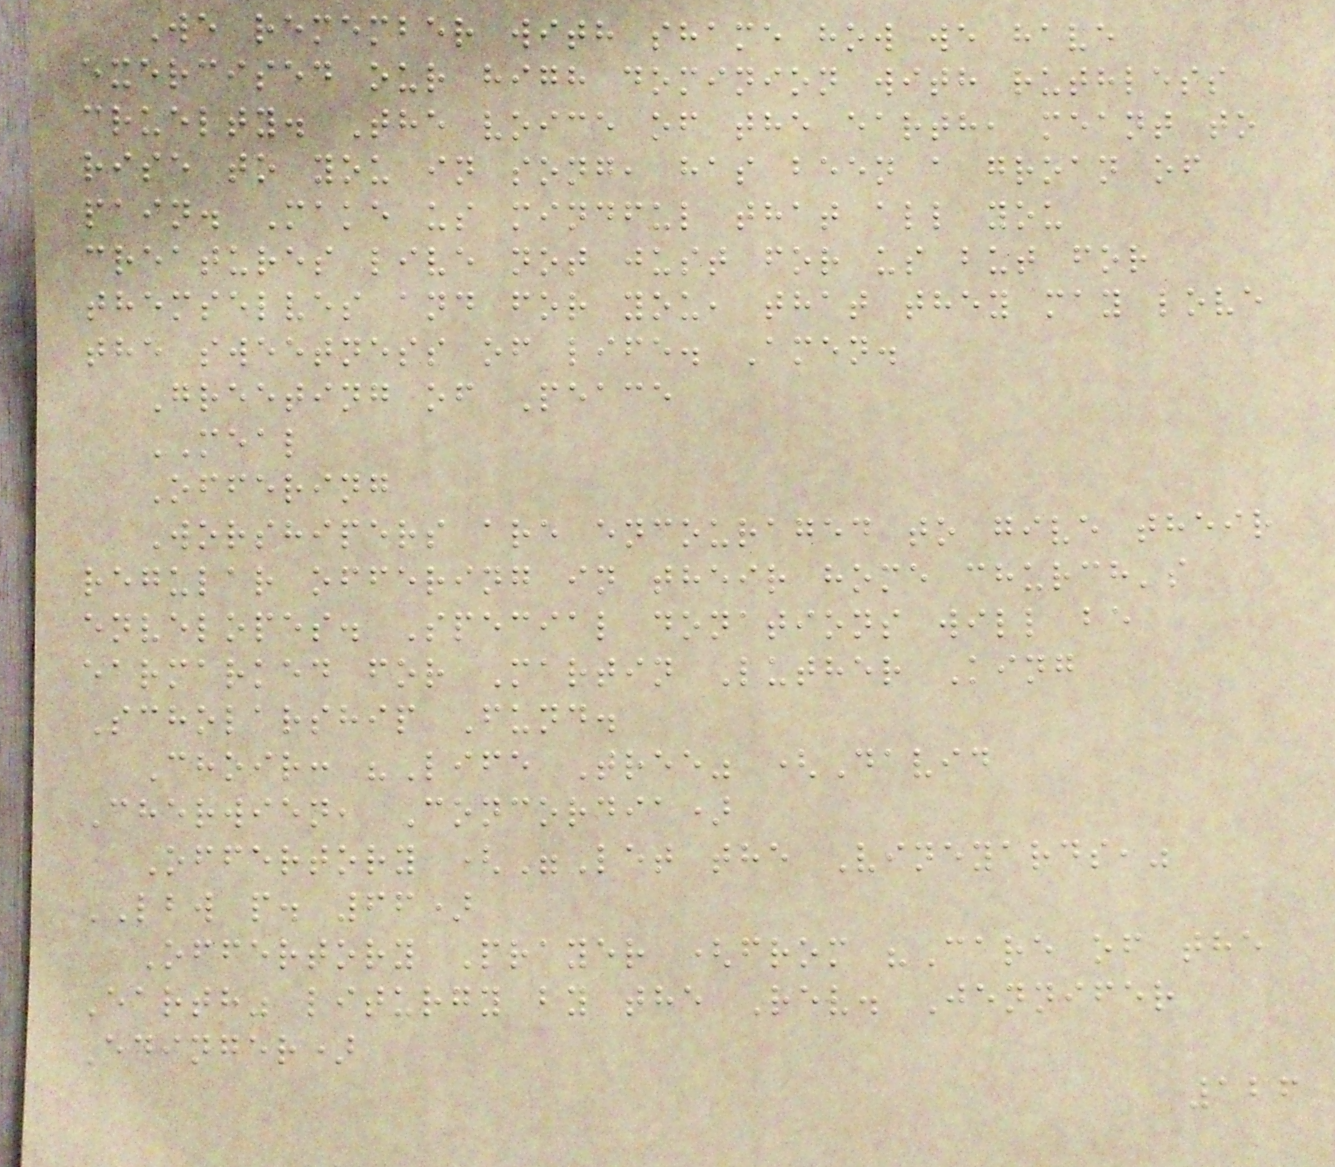We remember with shame how we have
exercised our high dominion with ruthless
cruelty. The voice of the earth, meant to
rise to you in song, has been a groan of
pain. Make us mindful that all you
creatures live not just for us but for
themselves and for you, that they may love
the sweetness of life. Amen.
Greeting of Peace
MEAL
Offering
Worshipers are encouraged to give their
regular offering in their home church's
envelopes. Special donations will be
earmarked for Martin Luther King
Scholarship Fund.
Choir: "Life Tree" (David
Cherwien, Concordia)
Offertory ("Let the Vineyards,"
LBW p. 66)
Offertory Prayer (from "Care of the
Earth" liturgy by the Rev. Jennifer
Edinger)
126
